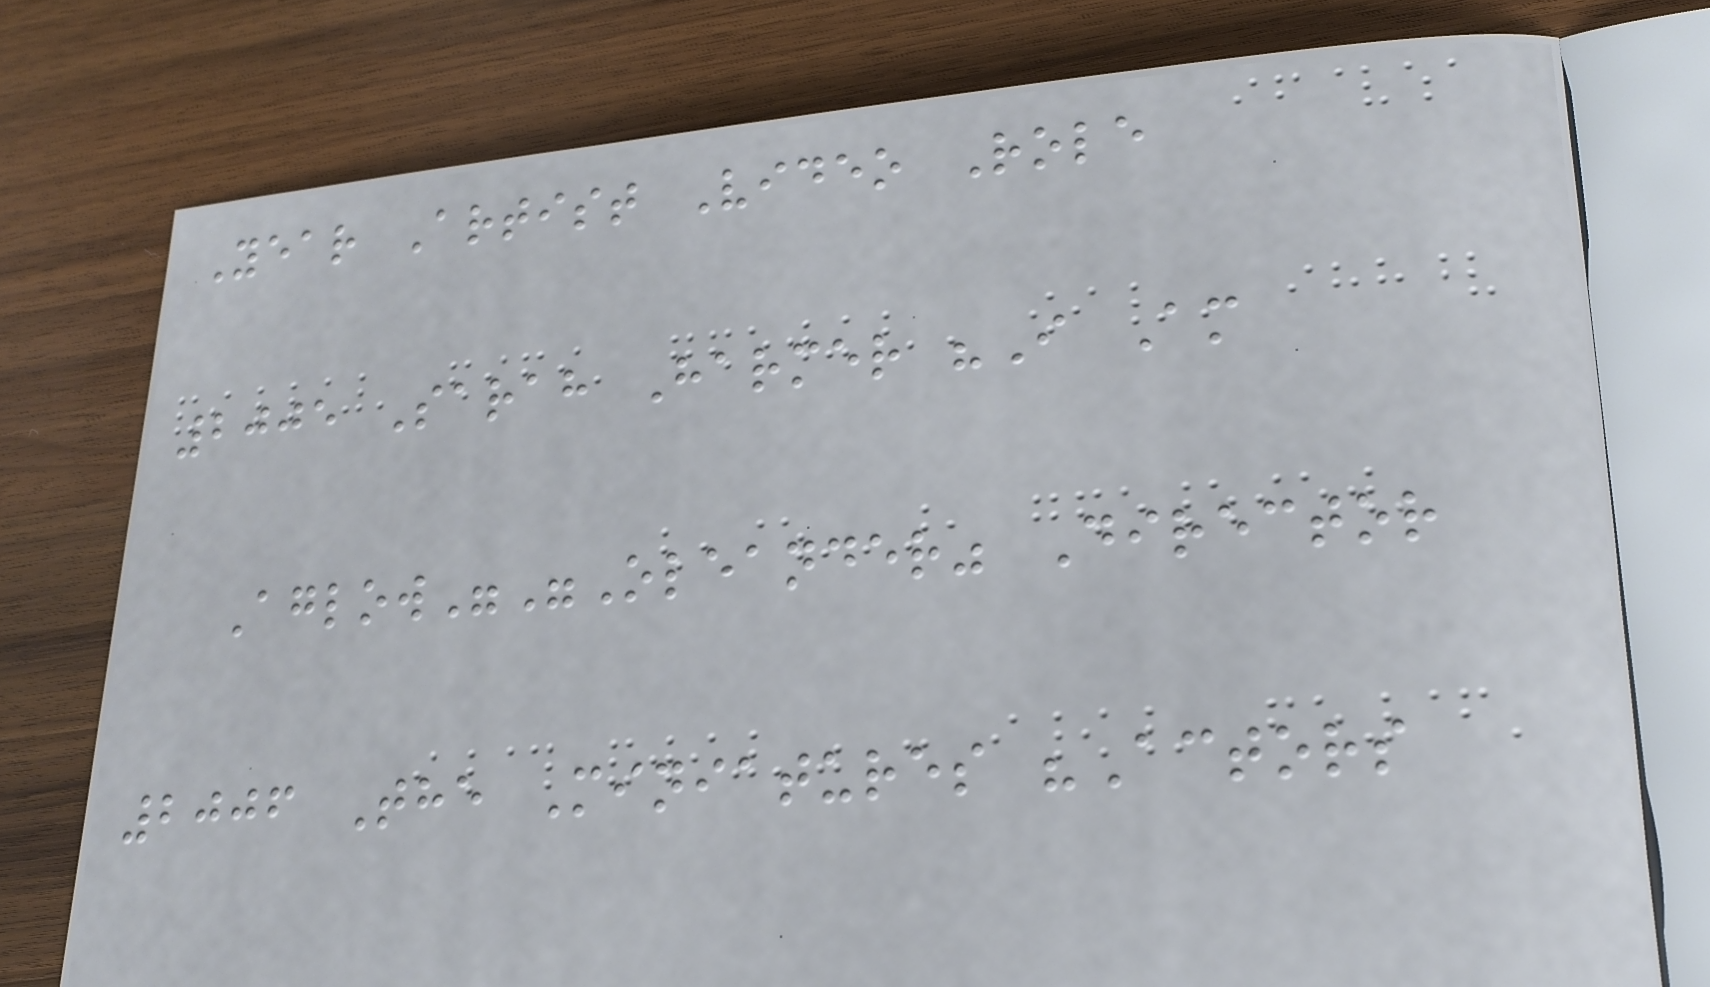Year Artist Video Role
2005 Sarah Harmer "I Am
Aglow""Oleander" Director
2006 The Miniatures "Actors
